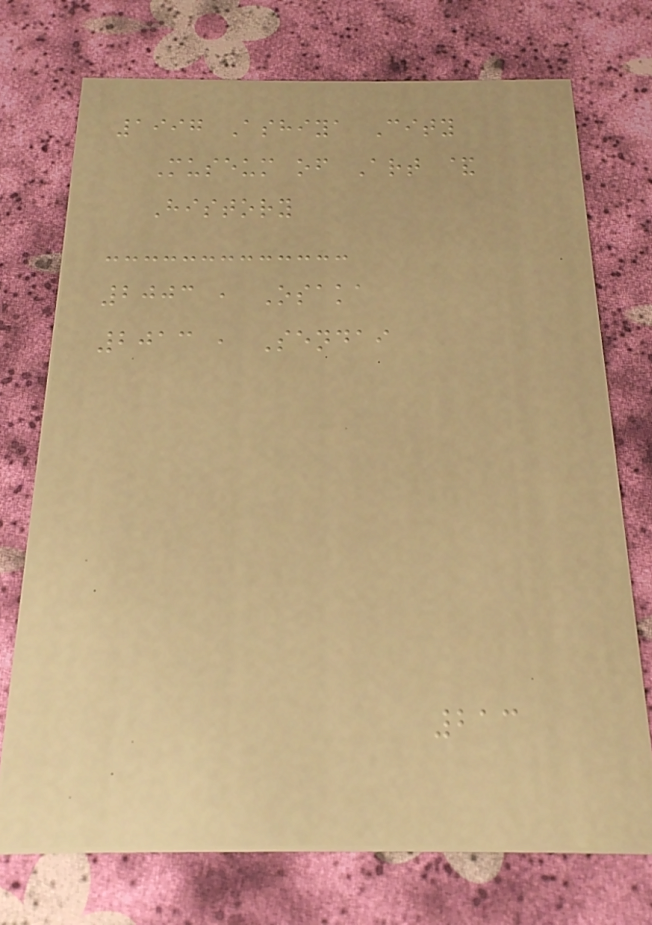1997 Ashiya City
Museum of Art &
History
2003 , Osaka
2013 , Sendai
213
